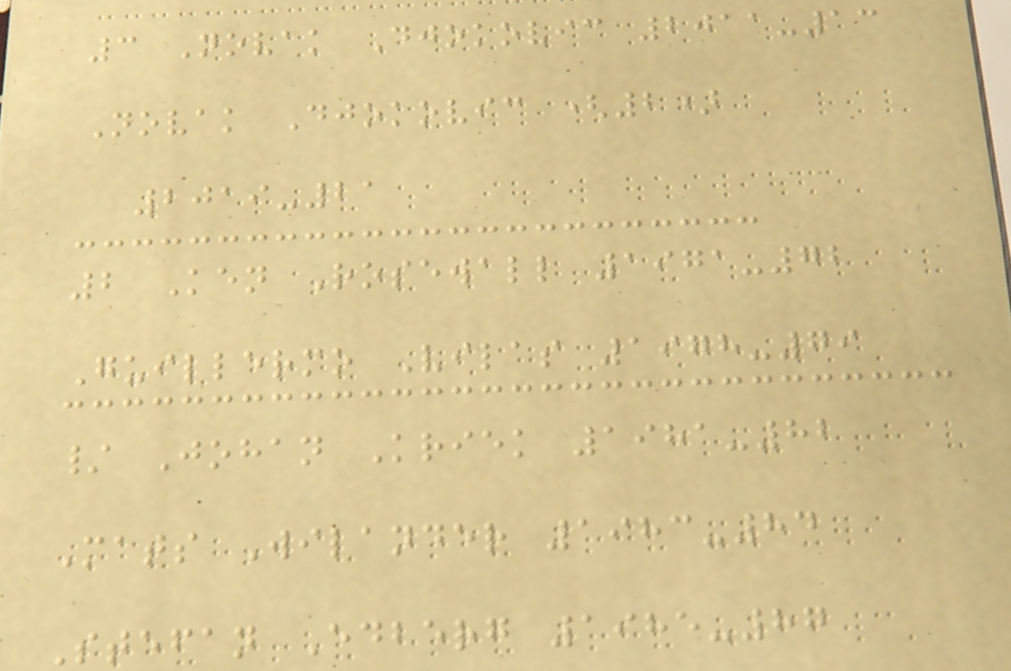3 Novak Djokovic 2011-13
Novak Djokovic (2)
2019-21
2 Ken Rosewall 1971-72
Guillermo Vilas 1978-79
/ Johan Kriek 1981-82
Mats Wilander 1983-84
Stefan Edberg 1985-87
